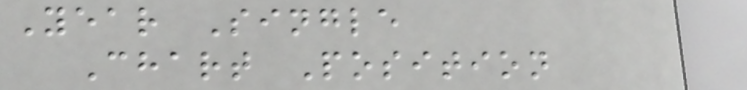Year Single
Chart Position
